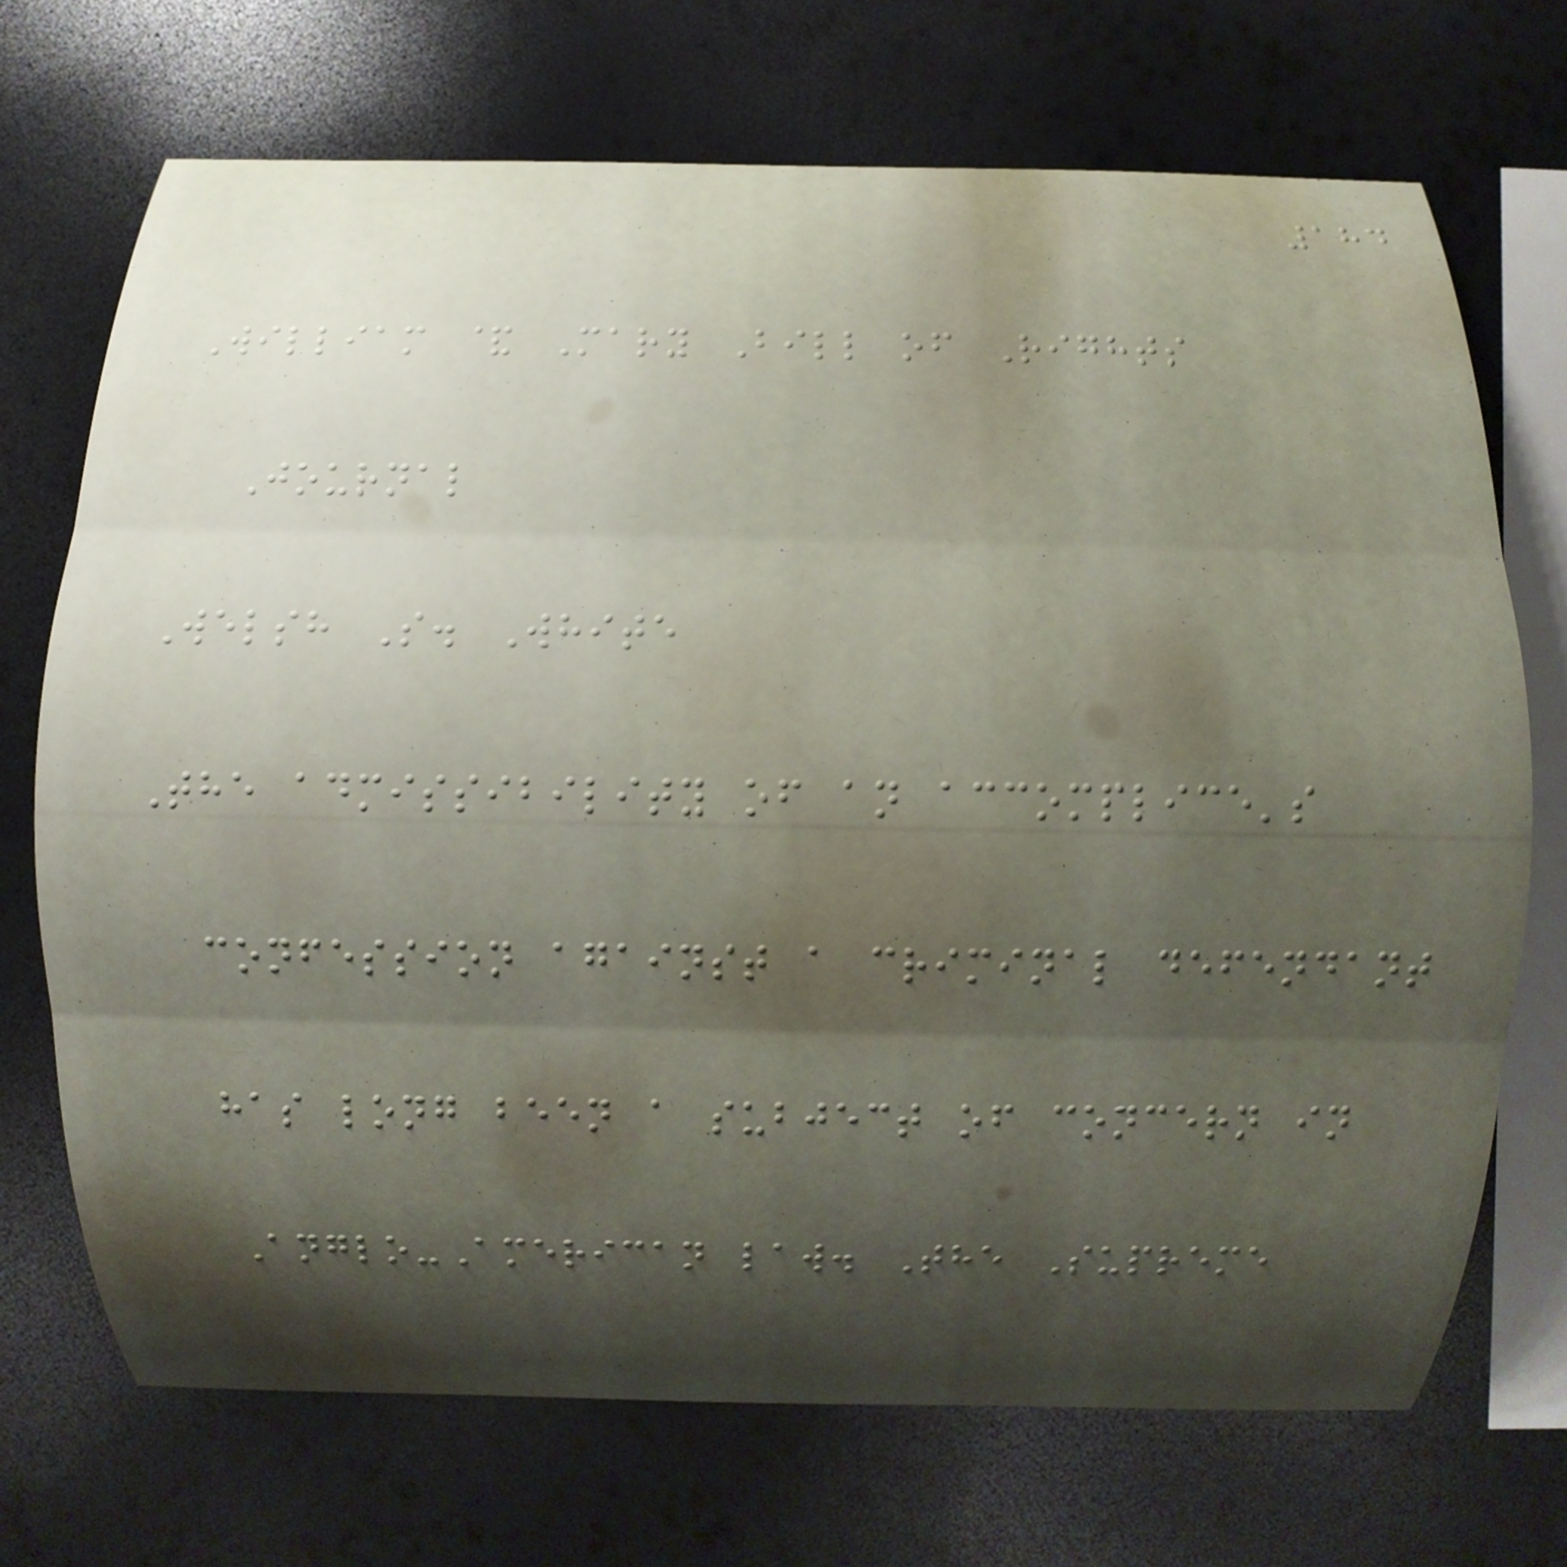184
William & Mary Bill of Rights
Journal
Welsh S. White
The admissibility of an accomplice's
confession against a criminal defendant
has long been a subject of concern in
Anglo-American law. The Supreme
